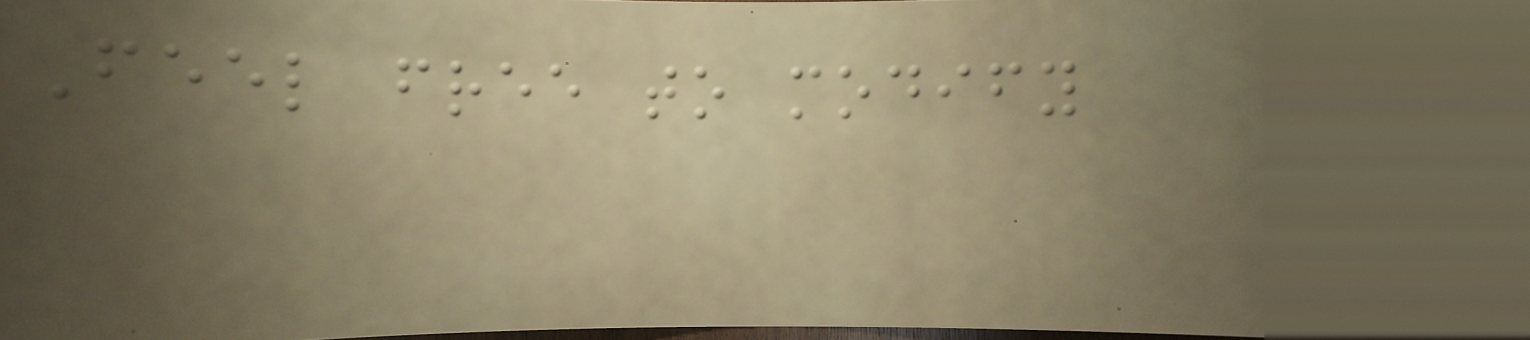Feel free to modify
